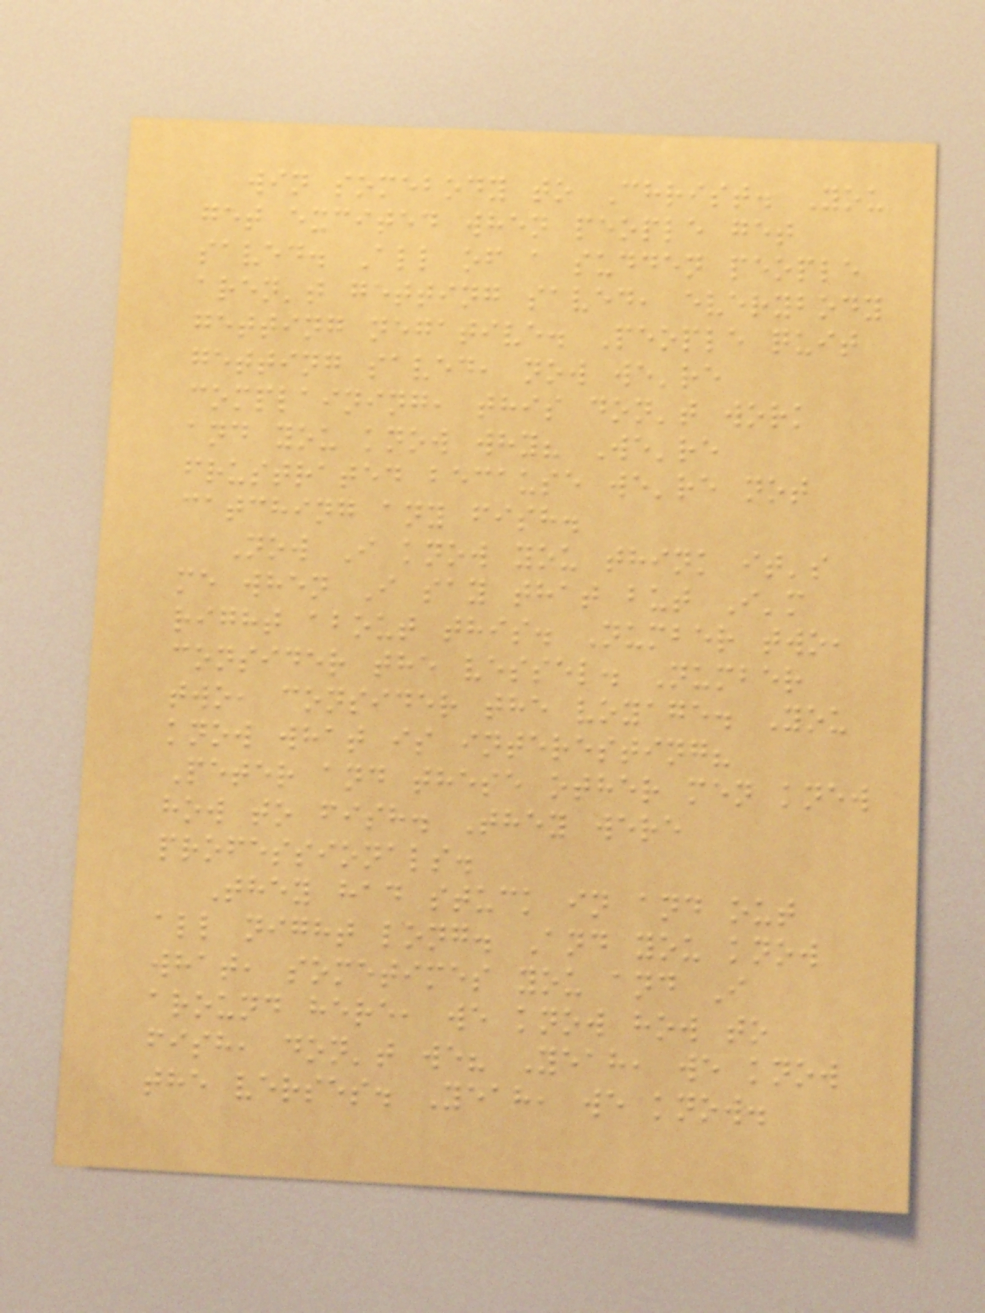win somebody to Christ. You
get excited when people get
saved. All of a sudden people
aren't getting saved, everybody
getting negative. People quit
getting saved, now we're
complaining, this don't work
and you know why? We're
frustrated because we're not
catching any fish.
Now I know you think it's
me when I say that but I'm
right about this. Number two,
consider the vessel. Number
two, consider the voyage. You
know what is interesting?
Peter and these other men knew
how to fish. They were
professionals.
They had stuck in and out
all night long. And you know
what, sometimes you and I
around here, we know how to
fish, don't we? Yeah, we know
the verses. Yeah, we know.
